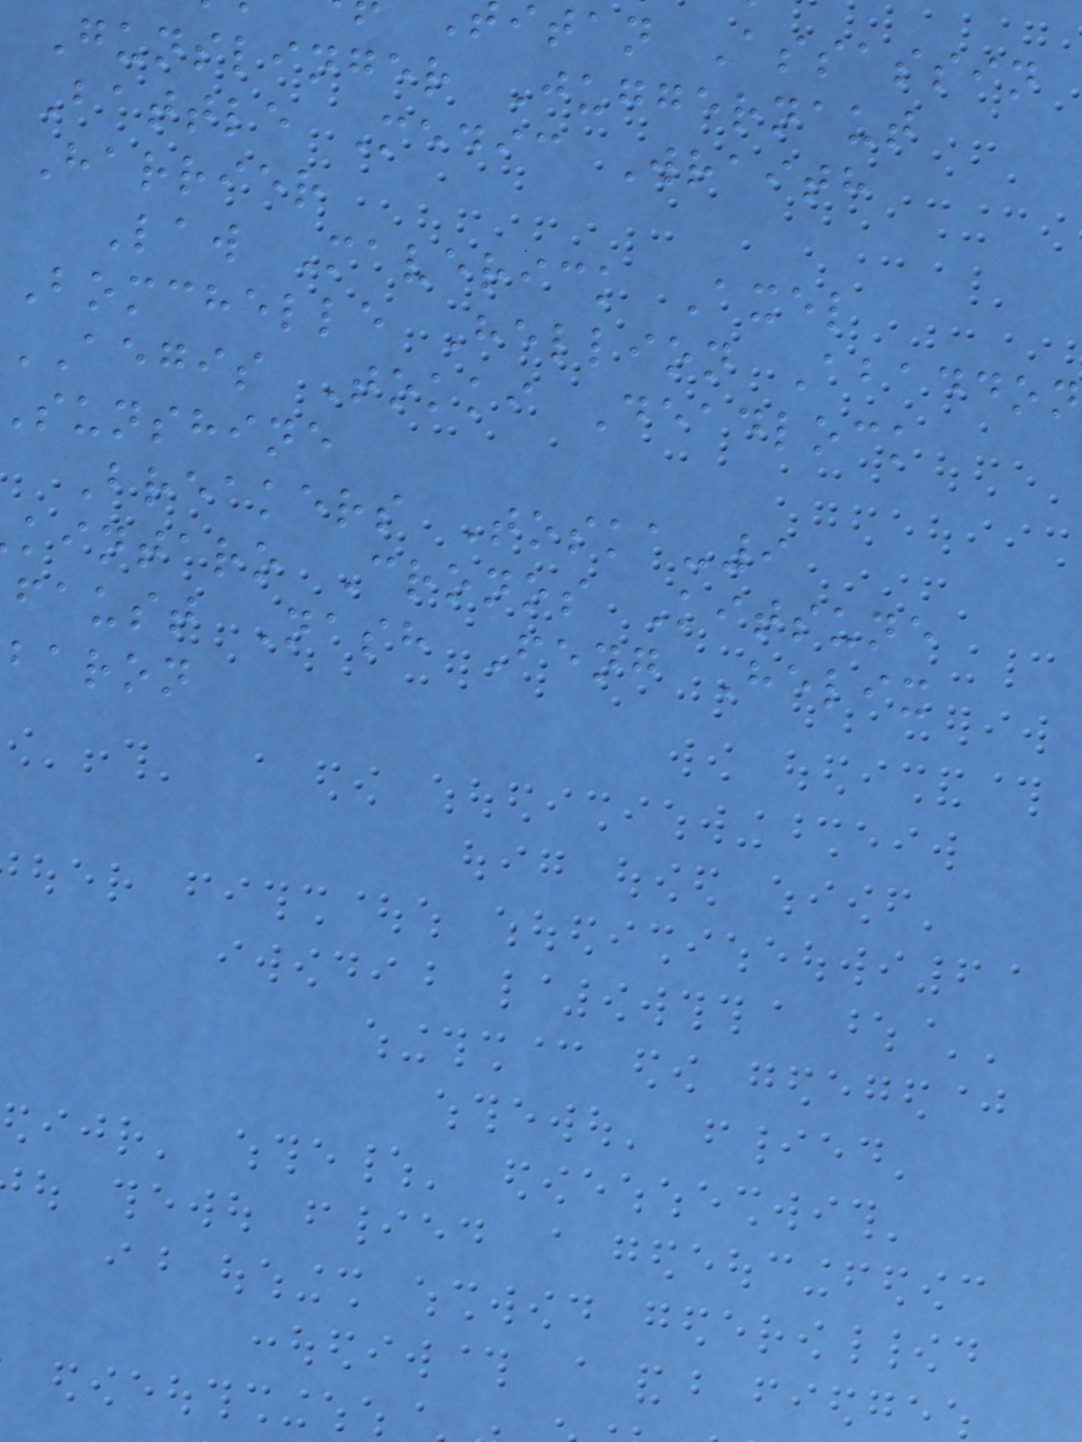itan Assassin
Gunslinger Juggernaut
Battle Medic Wraith
Harrier
Law Maverick Axel
Bomchelle Hellion Abaddon
AEGIS Tokki Deadlock
sunshine
Breakers Toska-9
kintaro Cronos Kitsune
faust Nash Feng Helix
baron
